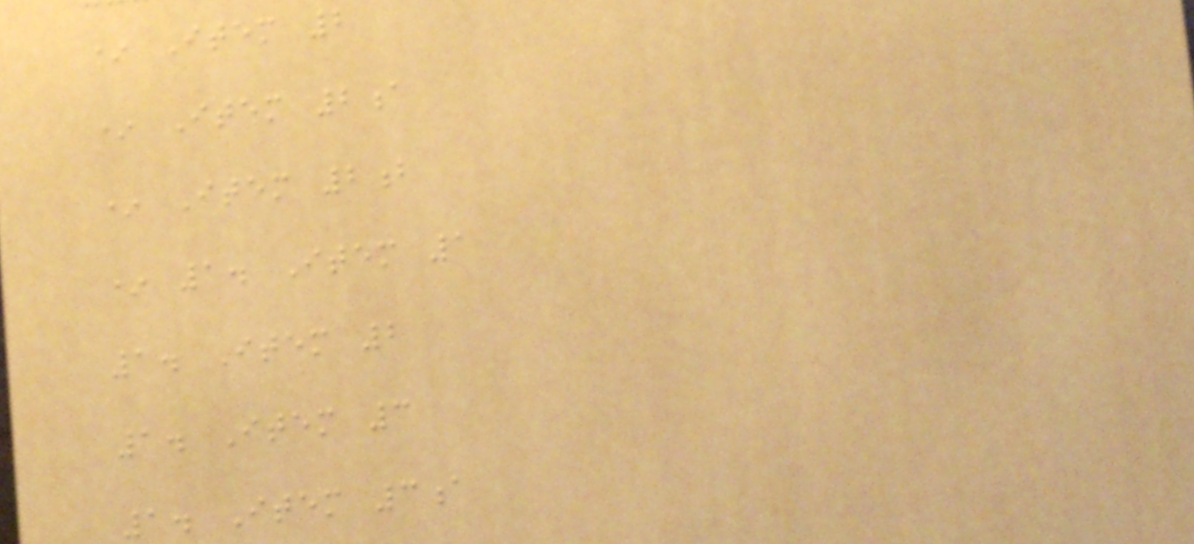* Item 2
* Item 2a
* Item 2b
* 1. Item 1
1. Item 2
1. Item 3
1. Item 3a
